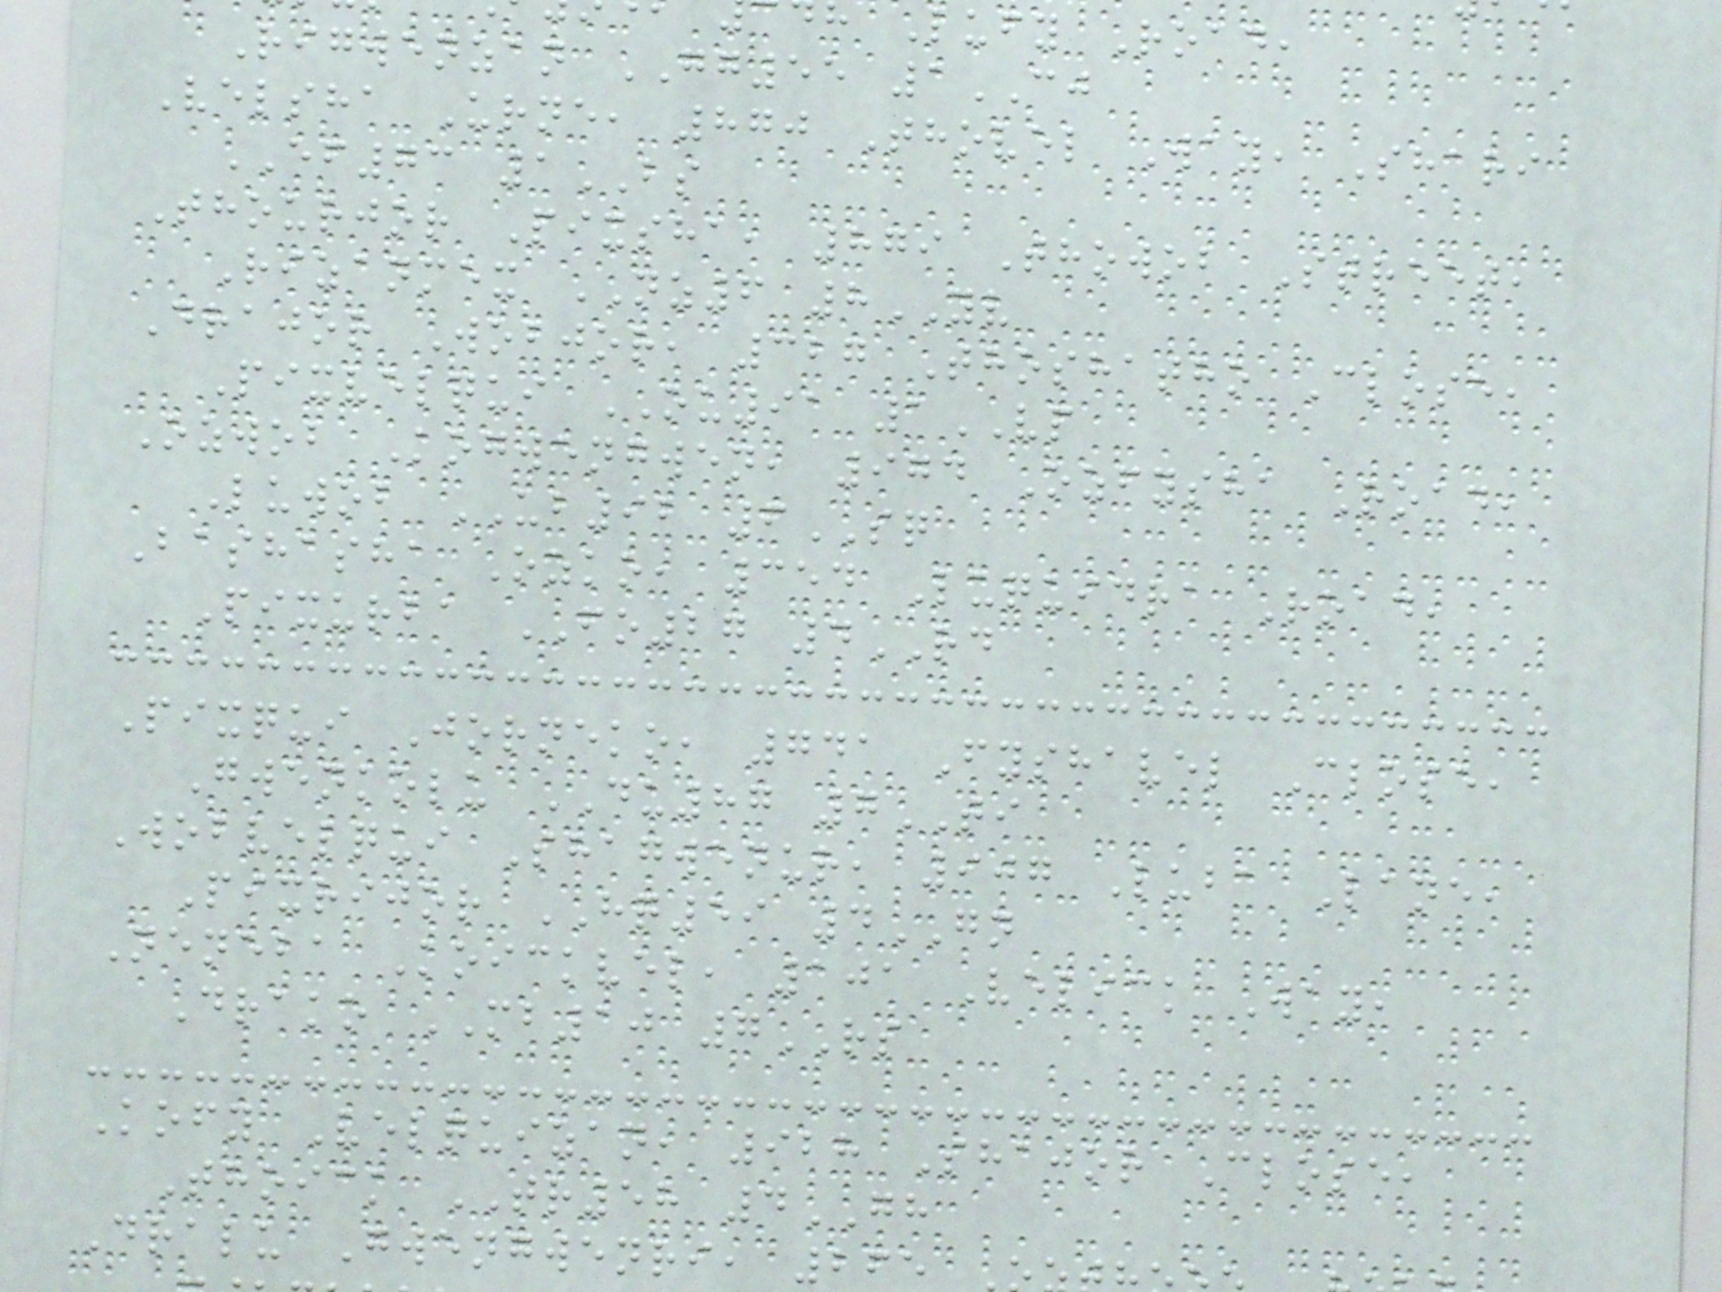Lufy Road,
Rigwenzan GG55 1CJ
Velsha Urne, 870 Thovel Way, Shari
EF73 1BS
Thourjor Pixsha, 879 Thowob Street,
Rizanmex NZ6 8YV
Drajor Wobjor, 327 Thoshatho Close,
Pixvelqui OU91 1VP
Ozwob Kogwengwen, 974 Ozfysha Road,
Luwob UB92 6SQ
Bashasha Ozko, 354 Luquidra Road,
Pixurba FO27 4RD
Pixqui Jorneko, 741 Fyshavel Close,
Gwenkolu DU87 7TI
Wobvelqui Shagwenur, 907 Luba Lane,
Pixrijor HQ59 4GN
Neneba Koickvel, 101 Velick Way,
Drako MB10 7RS
Kofy Velquizan, 928 Shajor Close,
Thoick TR58 4GH
Dralu Gwengwenri, 265
